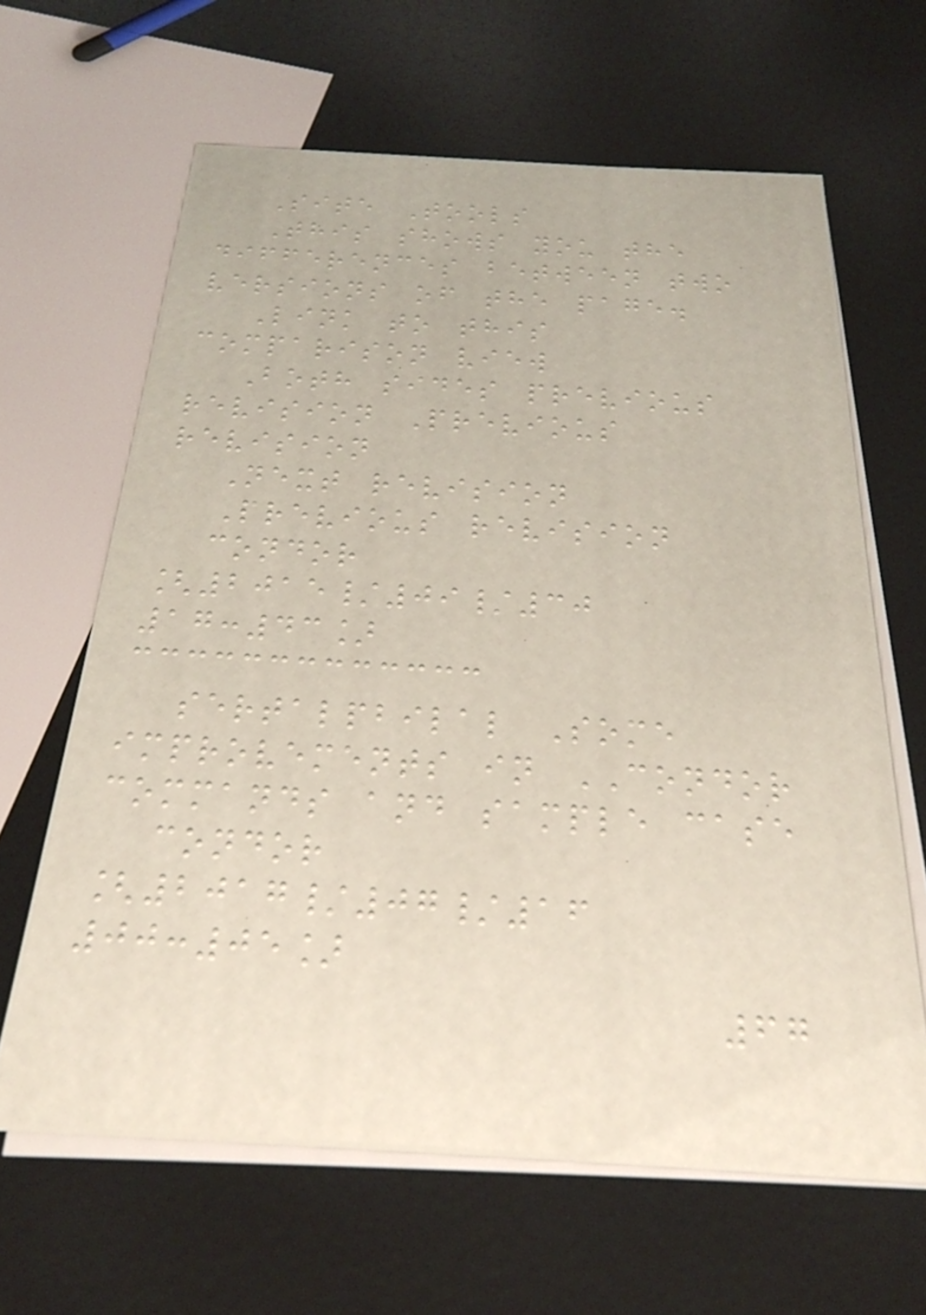Site Tools
This shows you the
differences between two
versions of the page.
Link to this
comparison view
Both sides previous
revision Previous
revision
Next revision
Previous revision
condor
[2015/09/30
17:43]
sertalpbilal Some
improvements in CONDOR
commands and sample case
condor
[2017/07/16
00:05]
67
